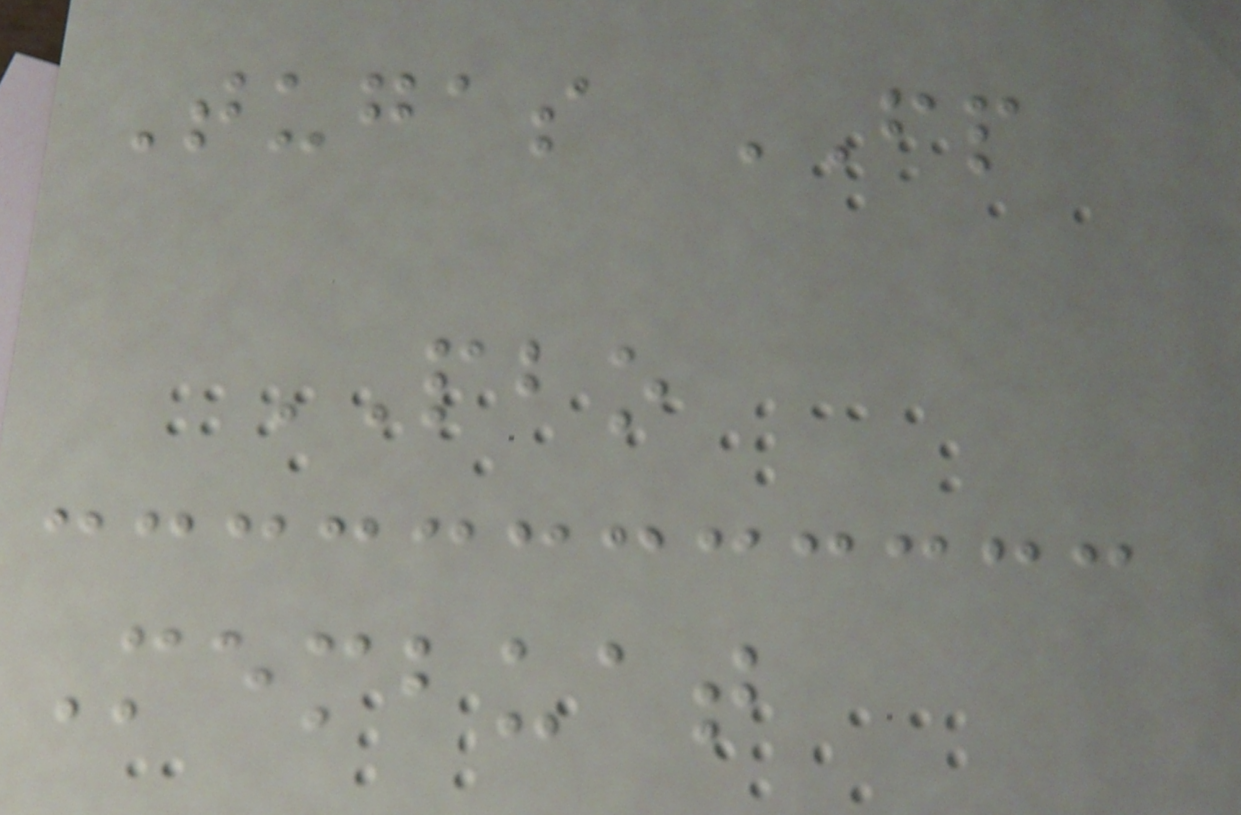Tugas FP
PBO
Membuat
